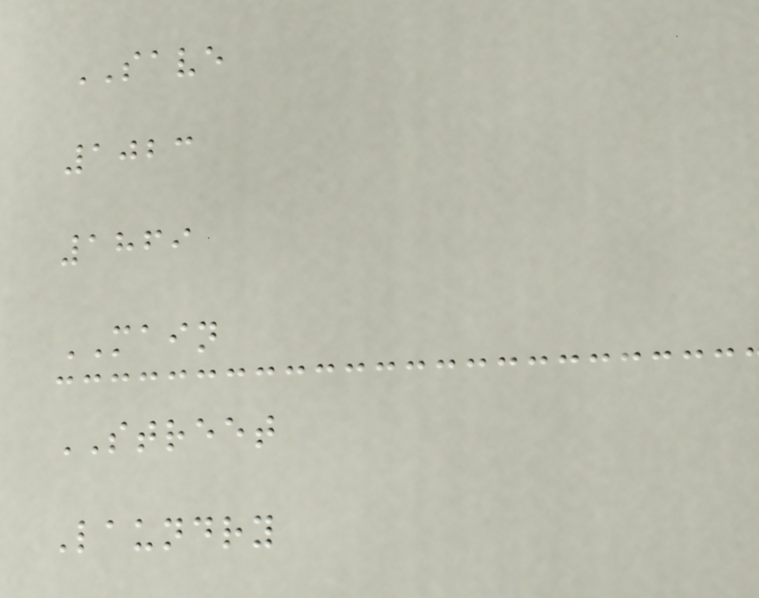SAVE
1023
1869
MAIN
STREET
Laundry
